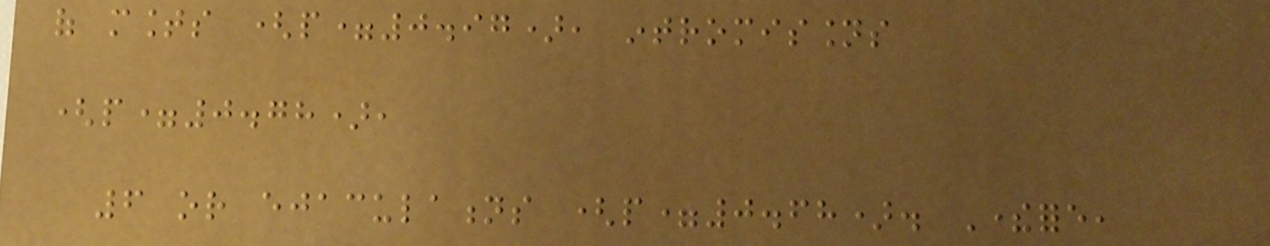of mounts (p=0.97), intromissions
(p=0.78),
6 or ejaculations (p=0.68). Therefore,
